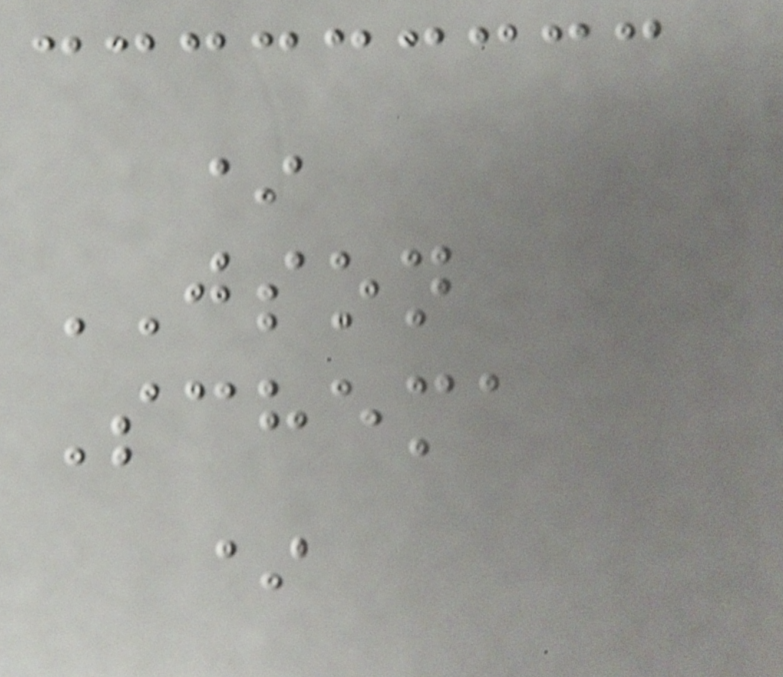*
JSON
Schema
*
